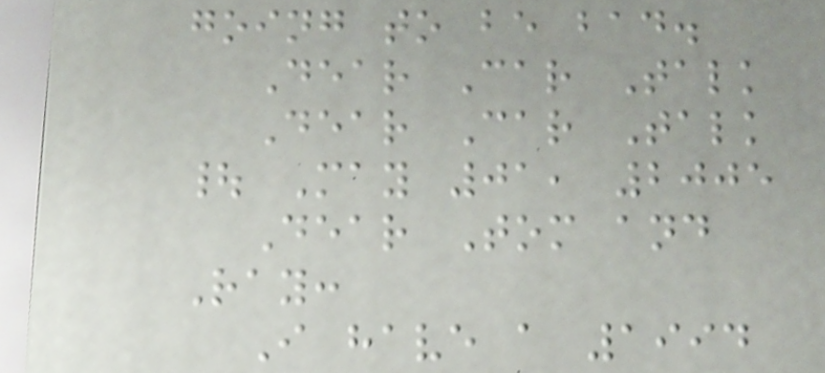going to be bad.
Dear Car Talk
Dear Car Talk
| May 01, 2005
Dear Tom and
Ray:
I have a 1994
